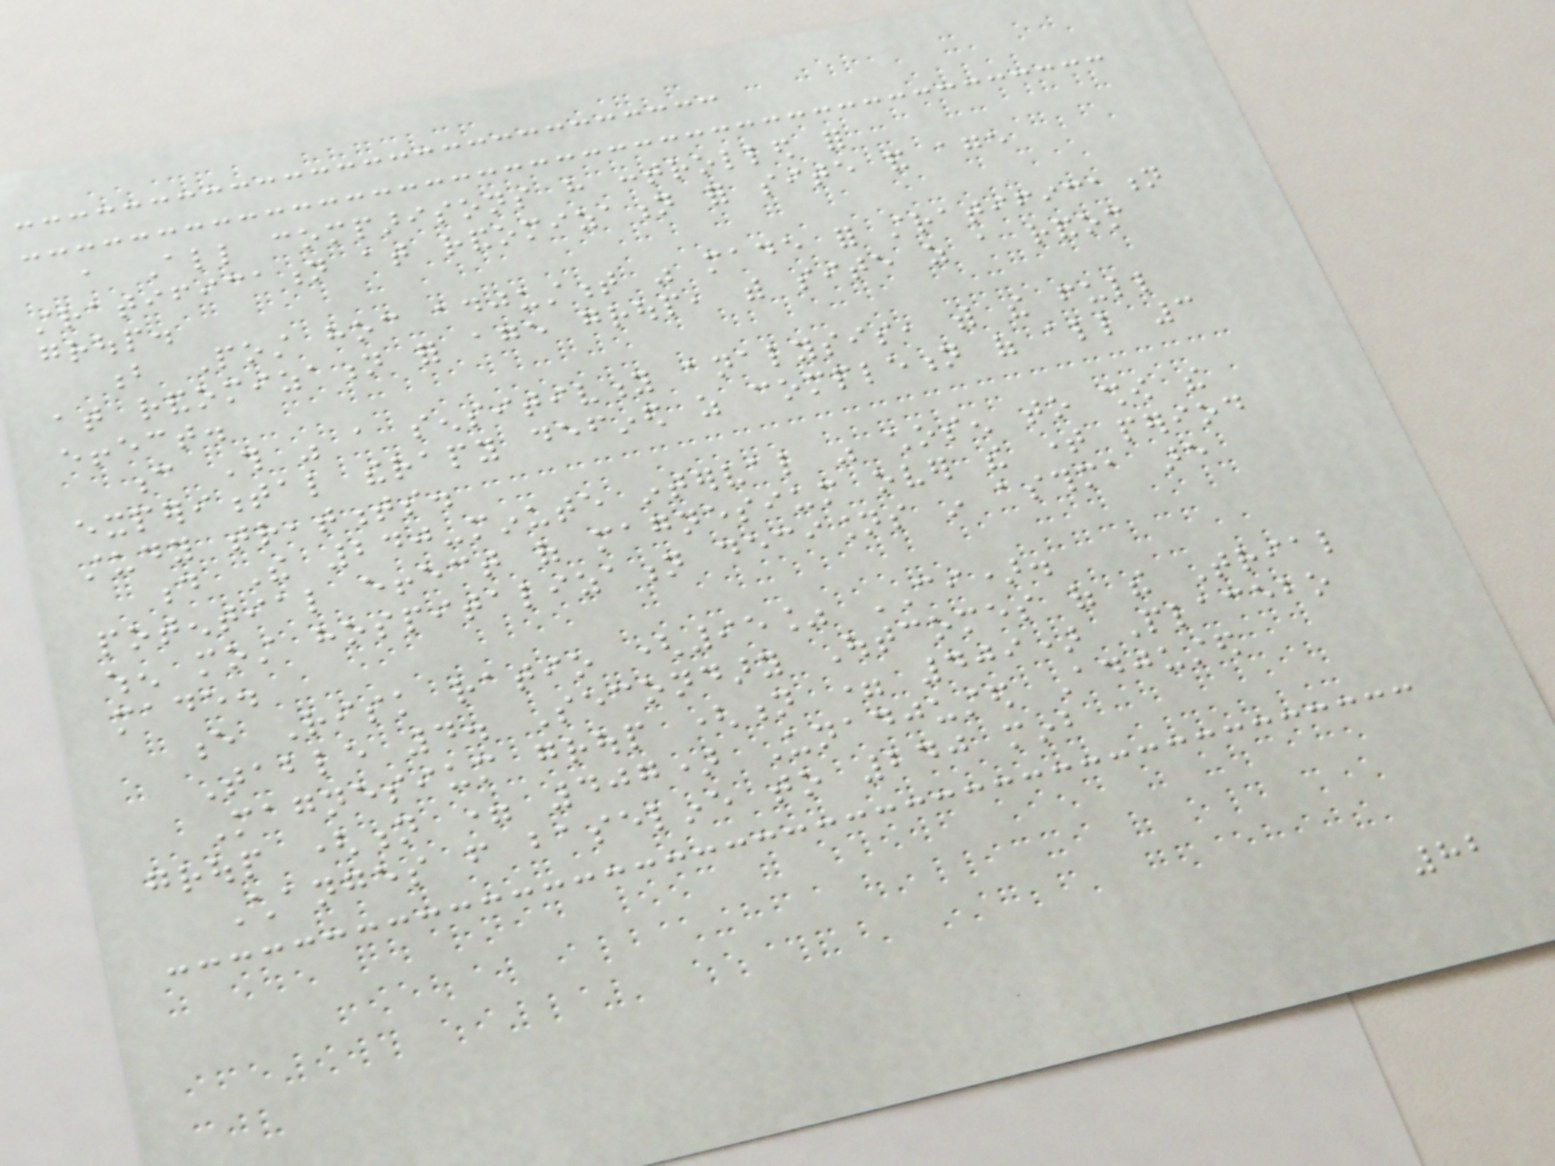a All comparisons have controlled for
stratification at randomization for site and age
group.
b Post hoc adjustment was made for stratification
at randomization for age group, with site as a random
effect.
c This was a sensitivity analysis, with the full
experimental therapy defined as completion of all 3
study treatments.
d The 240-minute interval was chosen to show the
potential effect of magnesium over the time period
when most hospitalization decisions in asthma are
made.
e Risk ratio (95% CI).
Table 4. Secondary Outcomes of the Trial
Magnesium group (n = 409) Placebo
group (n = 407) Unadjusted Adjusted
Changes from baseline to 240 minb
82
